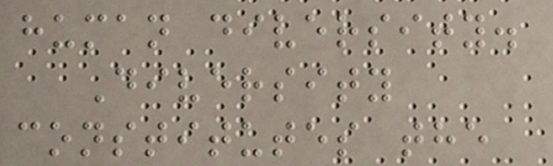human diversity.
Diversity
constitutes the
